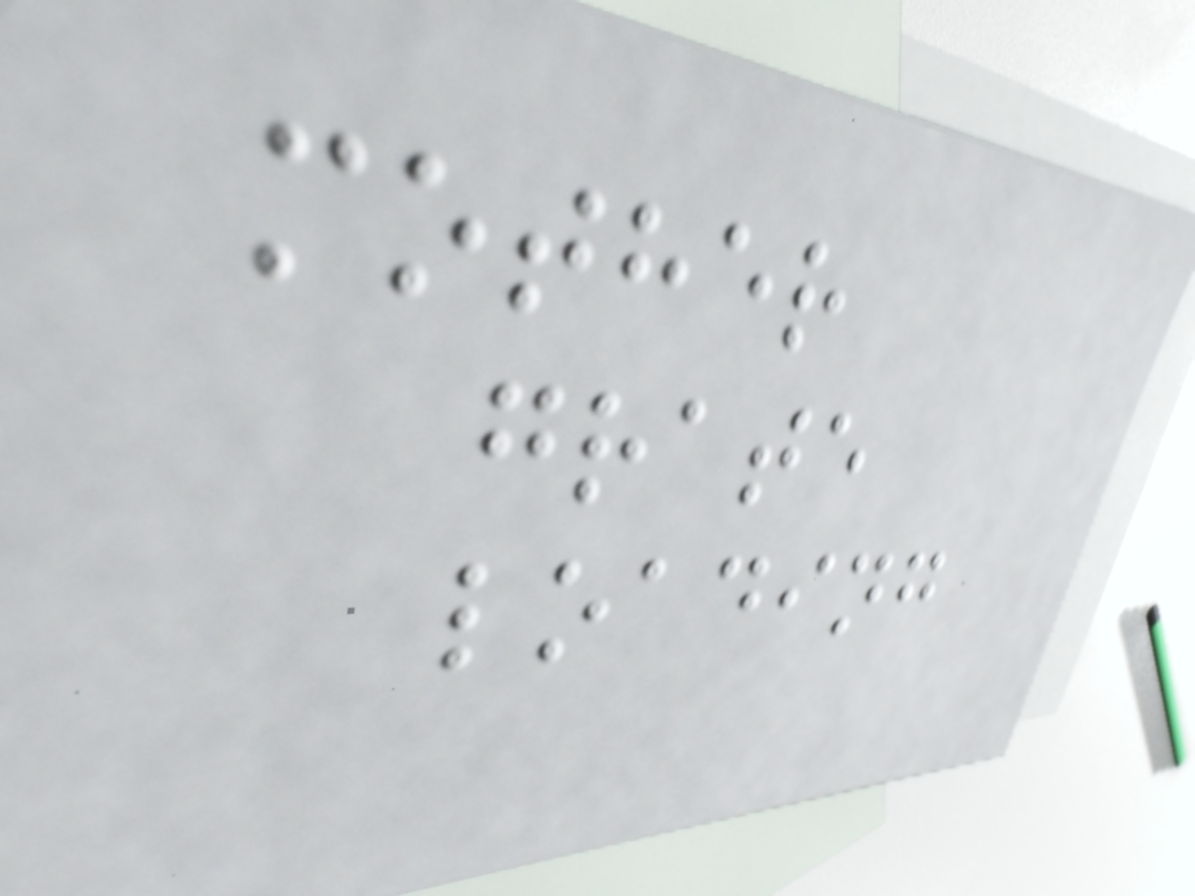mother
grate
loading
